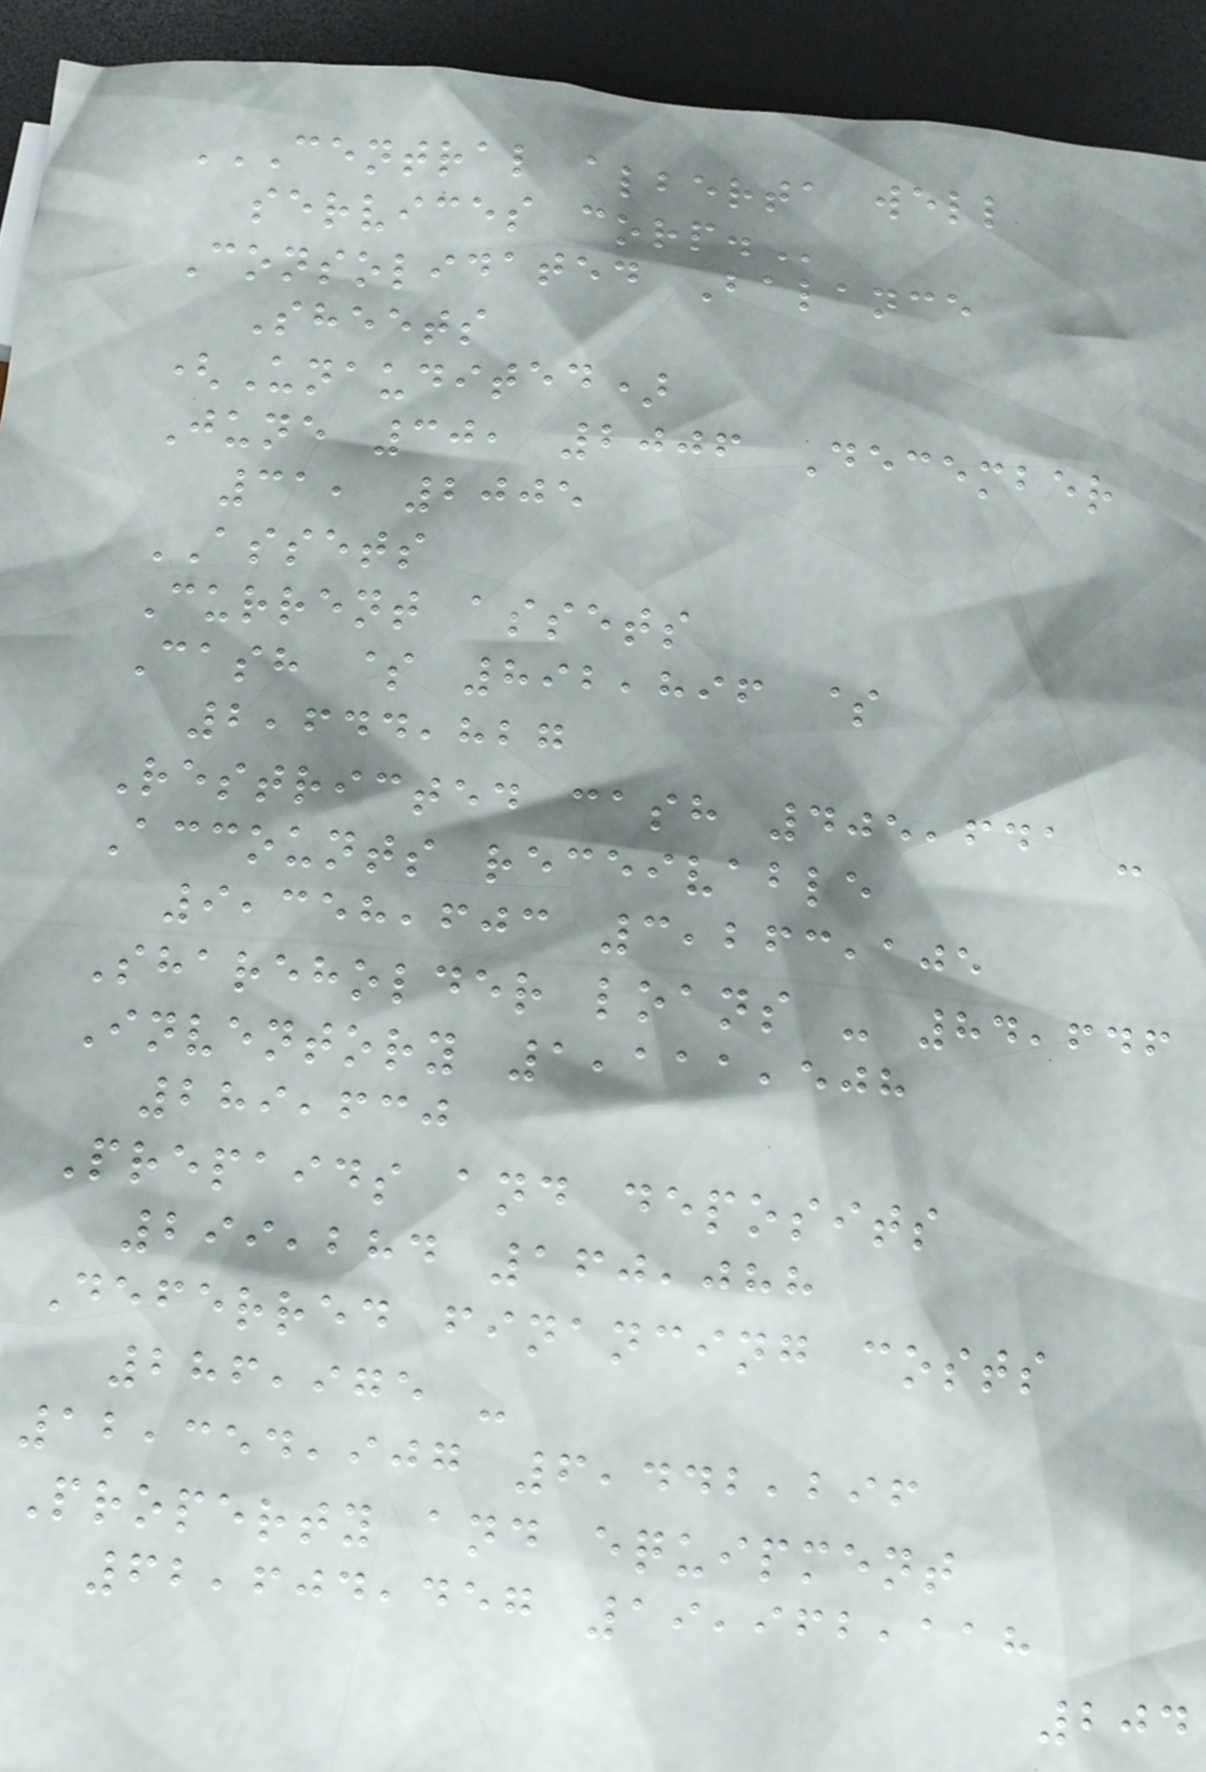CENTRAL ALBERTA WELL
SERVICES CORP.
Consolidated Balance
Sheets
(Unaudited)
June 30, 2006 December
31, 2005
ASSETS
Current assets
Cash $ 892,896 $
2,644,827
Restricted cash 405,641 -
Accounts receivable
9,358,603 3,263,105
Shareholder loans - 84,646
Inventory 1,111,508
289,630
Prepaids and deposits
299,284 160,088
Deferred financing costs
286,975 -
12,354,907 6,442,296
Property and equipment
62,604,457 19,962,118
204
